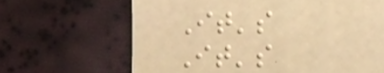It's
It's
